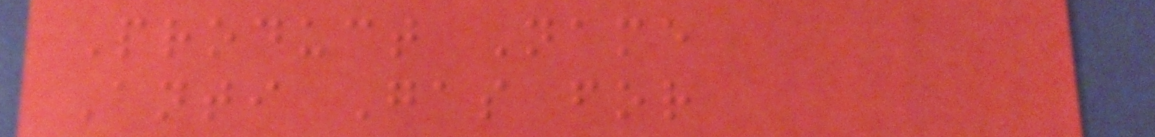Product Name
Anti Gas for
